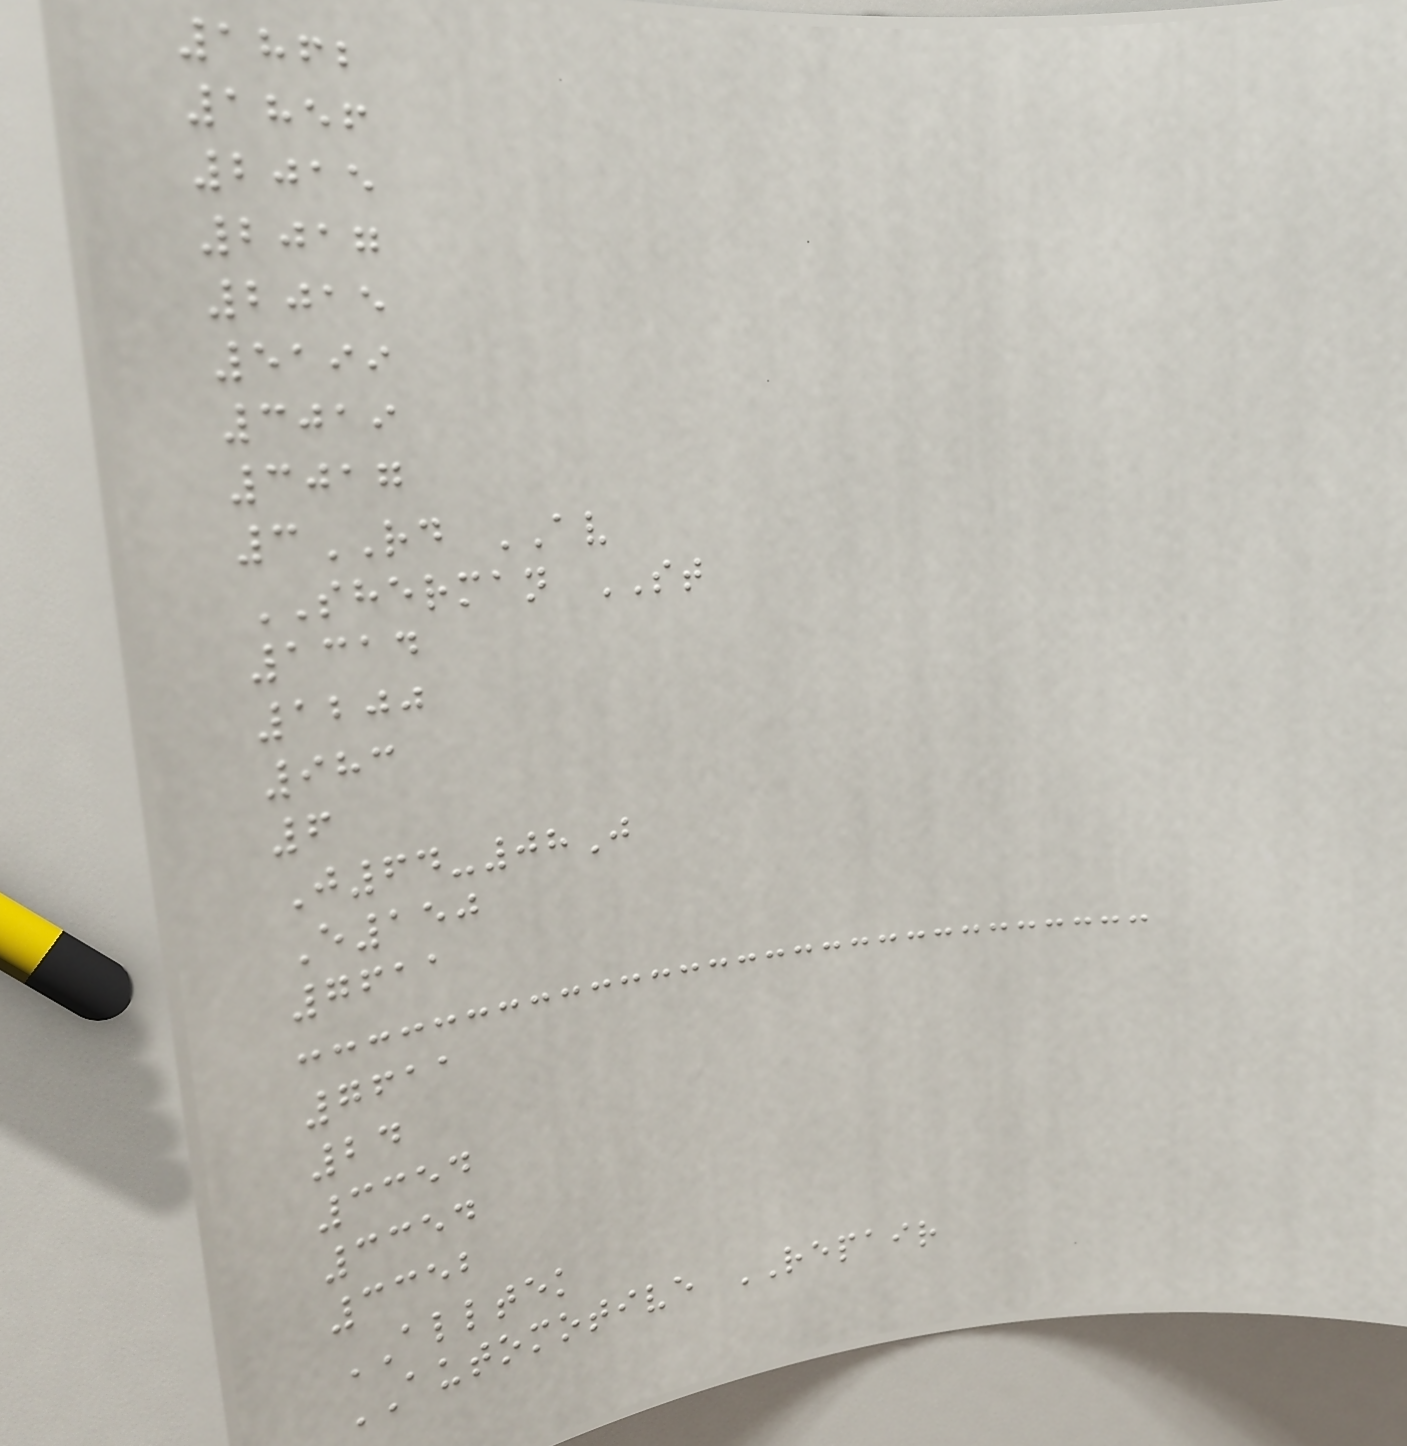1862
1856
2015
2017
2015
5199
3019
3017
3RD AV
SHERMAN ST
1314
1200
983
6
J64-08J
E150
7611
7611
24
3354
3354
3352
ALLTEK
AUTOMOTIVE REPAIR
